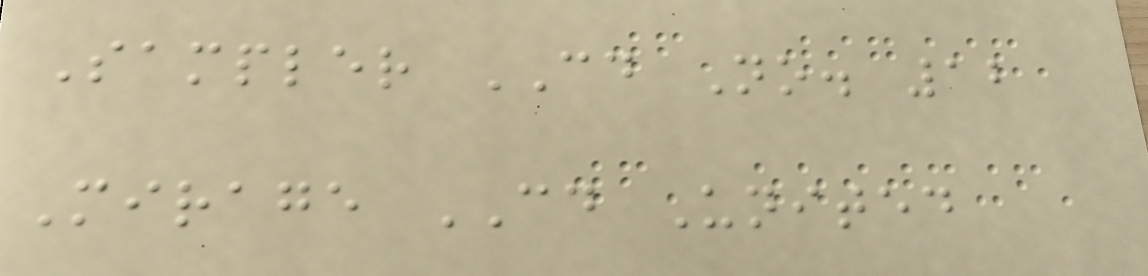Sampler CD No. 12
Mirage CD United
